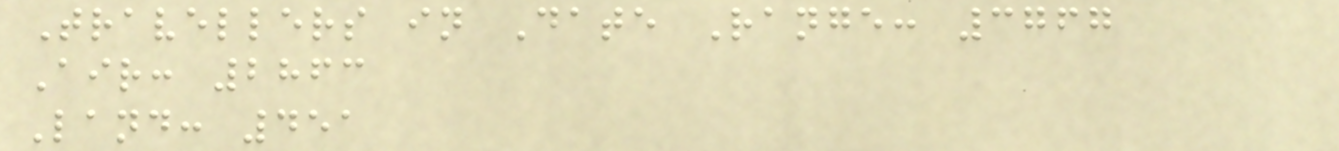Travellers in Date Range: 3767
Air: 2863
Land: 451
